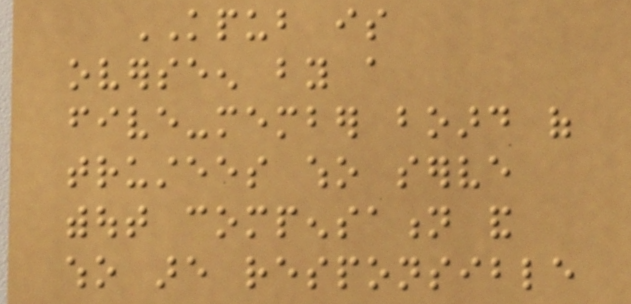KPUB is
overseen by a
five-member board of
trustees who serve
without compensation and
who are responsible
